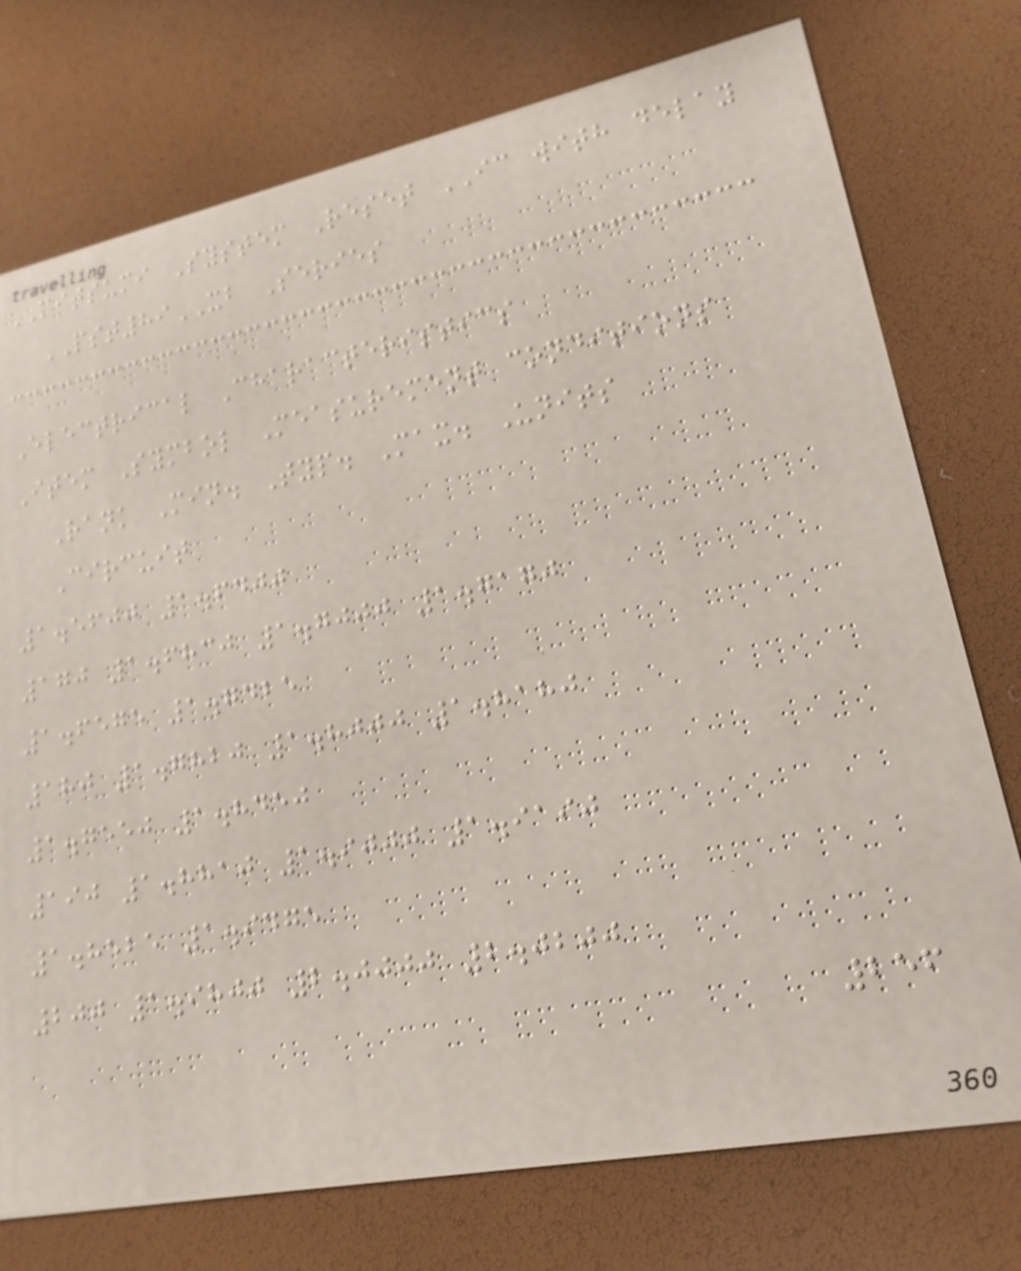MITSUMI System Reset IC with delay
PST89XB Series
Electrical Characteristics
Item Symbol Measurement conditions
Rank Min. Typ. Max. Units
Circuit
1.5600 1.6400
170 1.6830 1.7000 1.7170
1.6575 1.7425
180 1.7820 1.8000 1.8180
1.7550 1.8450
190 1.8810 1.9000 1.9190
1.8525 1.9475
200 1.9800 2.0000 2.0200
256
